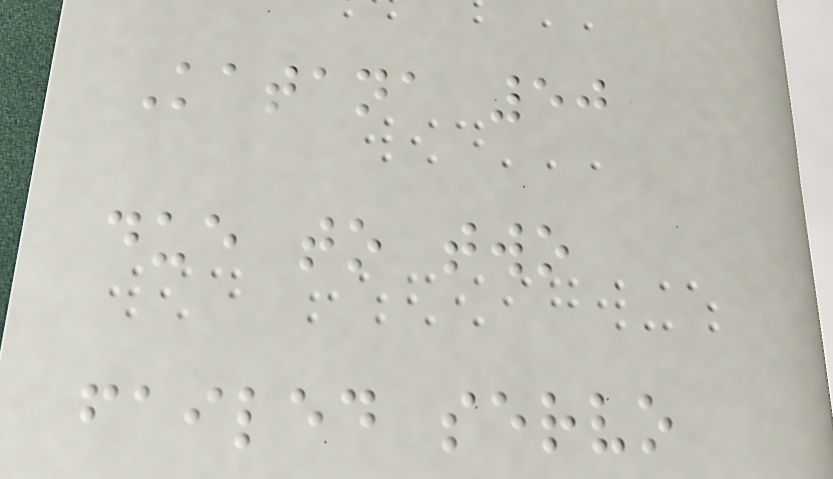Katana 50
due to two
failed servo
